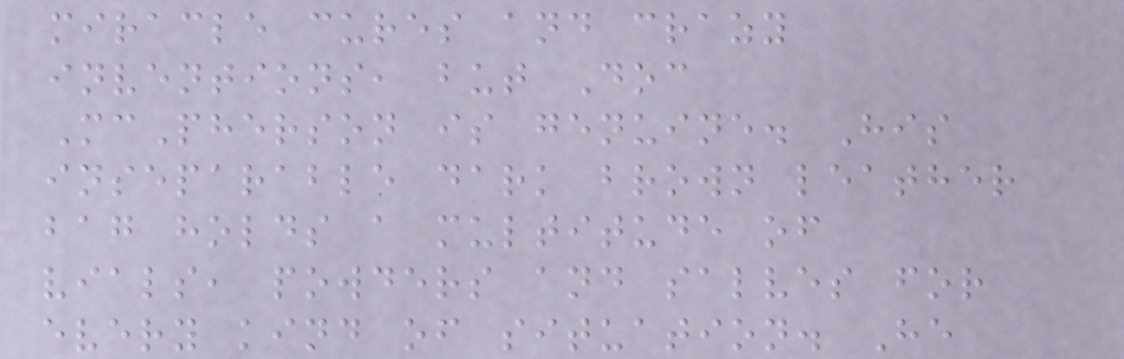miracle cures and crazy
inventions, but Doc
McPherson is genuine. His
inseparable dark brown leather
bag holds a multitude of
vials, powders and salves for
every kind of situation. He
